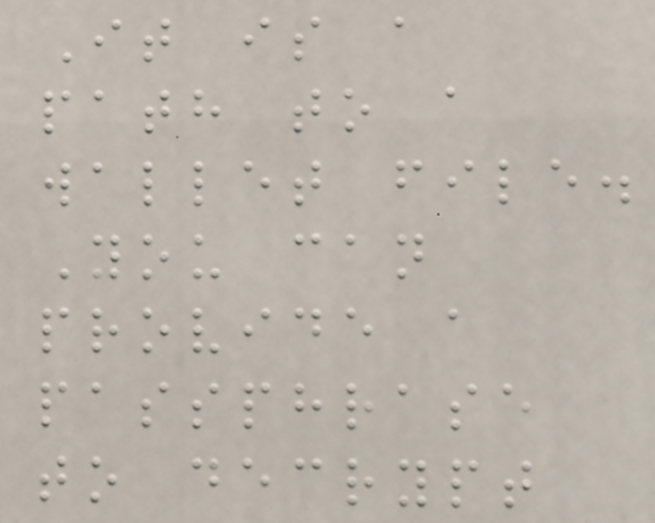It is a
path to a
wallet file.
You can
provide a
passphrase
to decrypt
